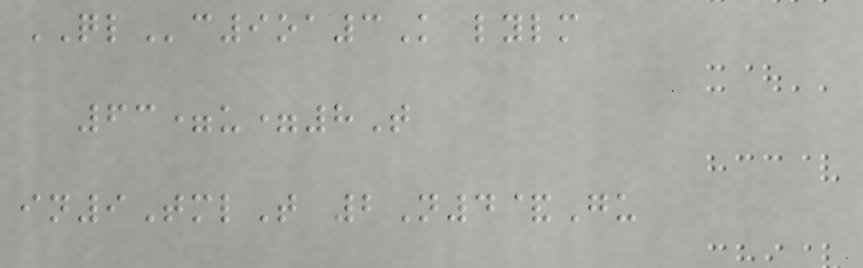QLc9oa3K lylm
63=u=8T
in9TmlT 2N4&Gu
